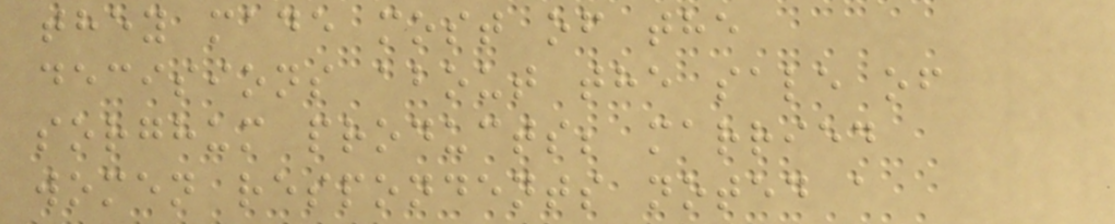they made most of the
decisions about the sale of
sorghum products; married
women respondents noted a
